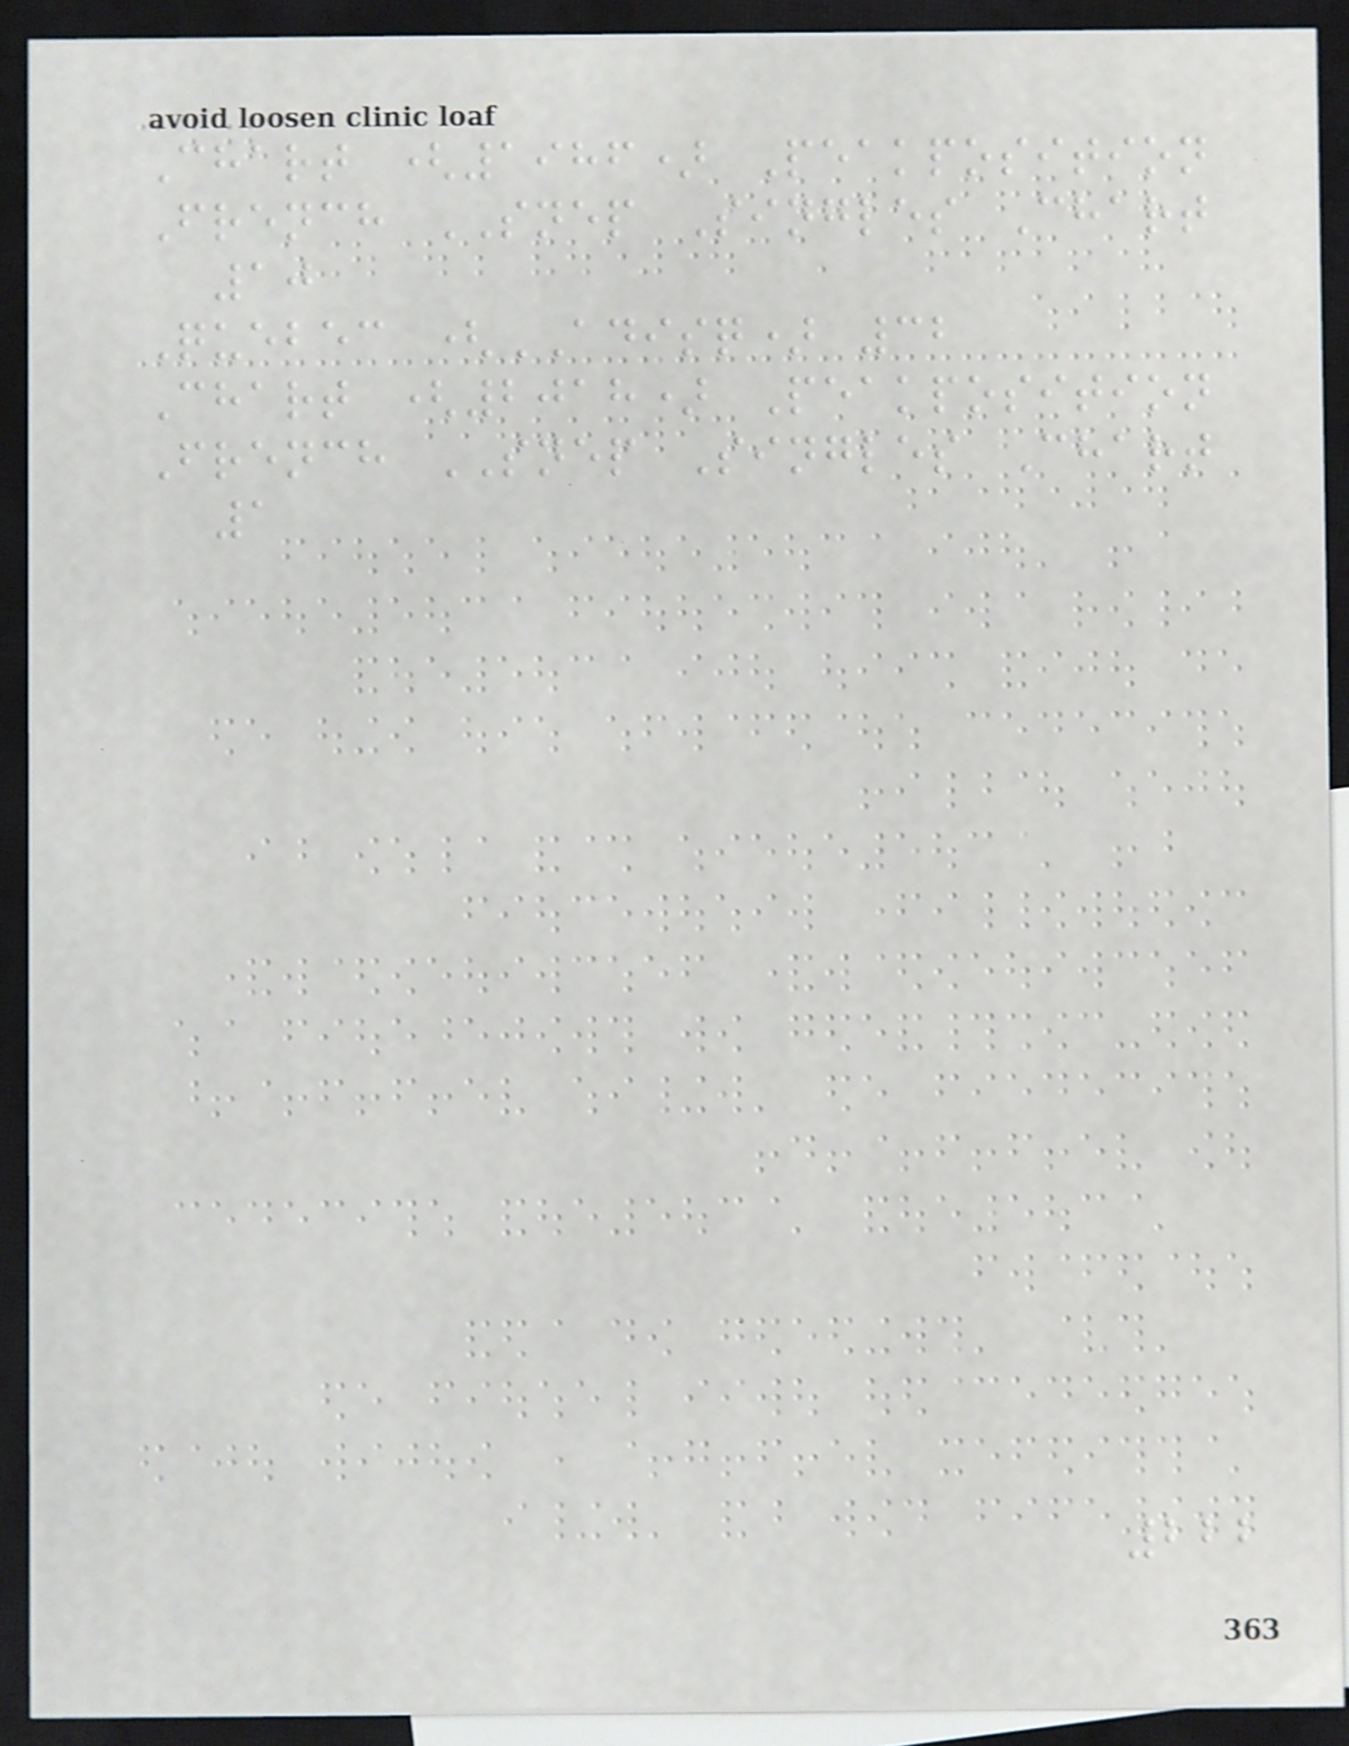Chart (1986) Peakposition
French SNEP Singles Chart
10
Quebec (ADISQ) 32
Chart (2018) Peakposition
French SNEP Singles Chart
1
222
